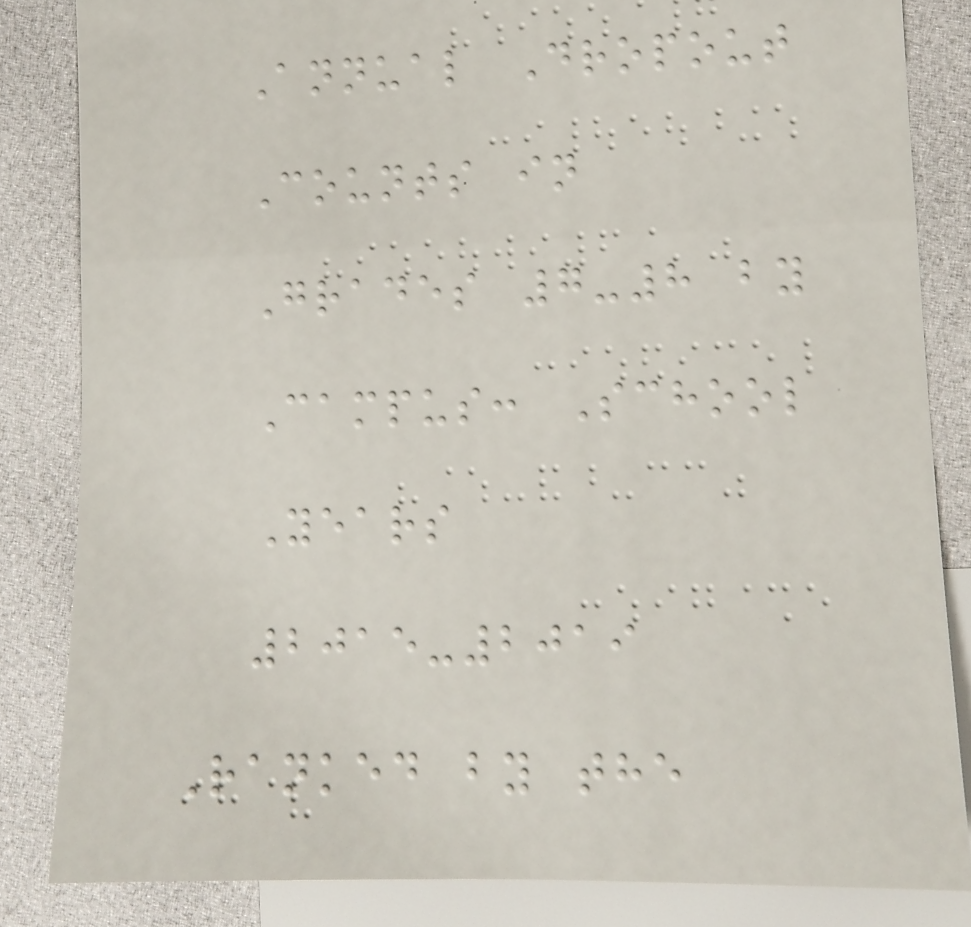Annual Dropout
Counts in
Grades 7-8 by
Campus: School
Years
2015-2019
Ranked by the
